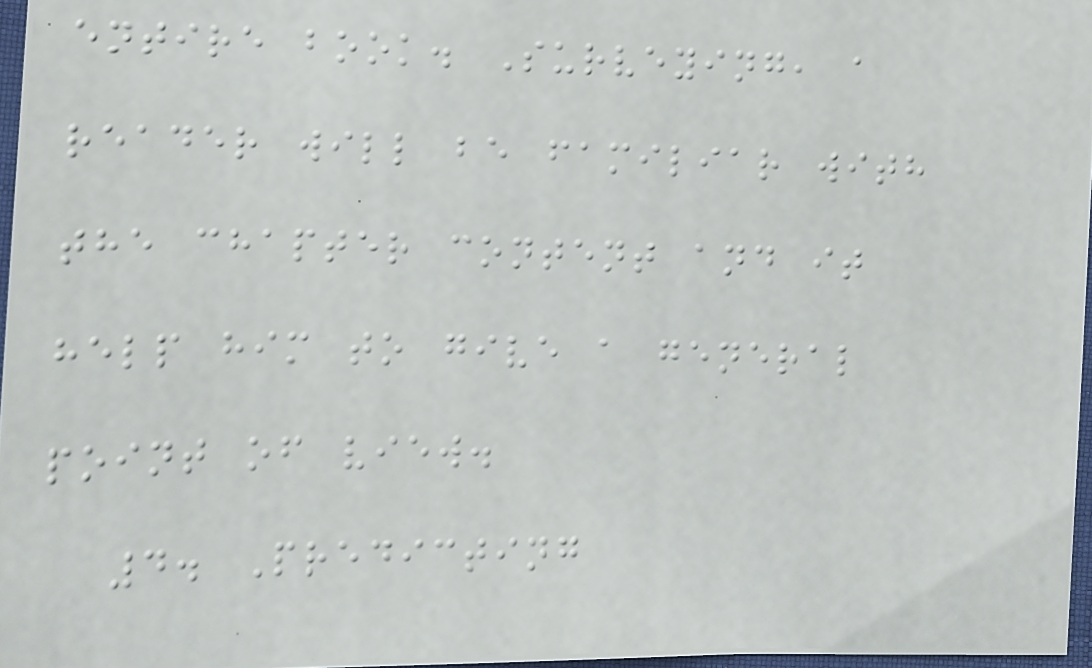entire book. Surveying, a
reader will be familiar with
the chapter content and it
help him to give a general
point of view.
4. Predicting
